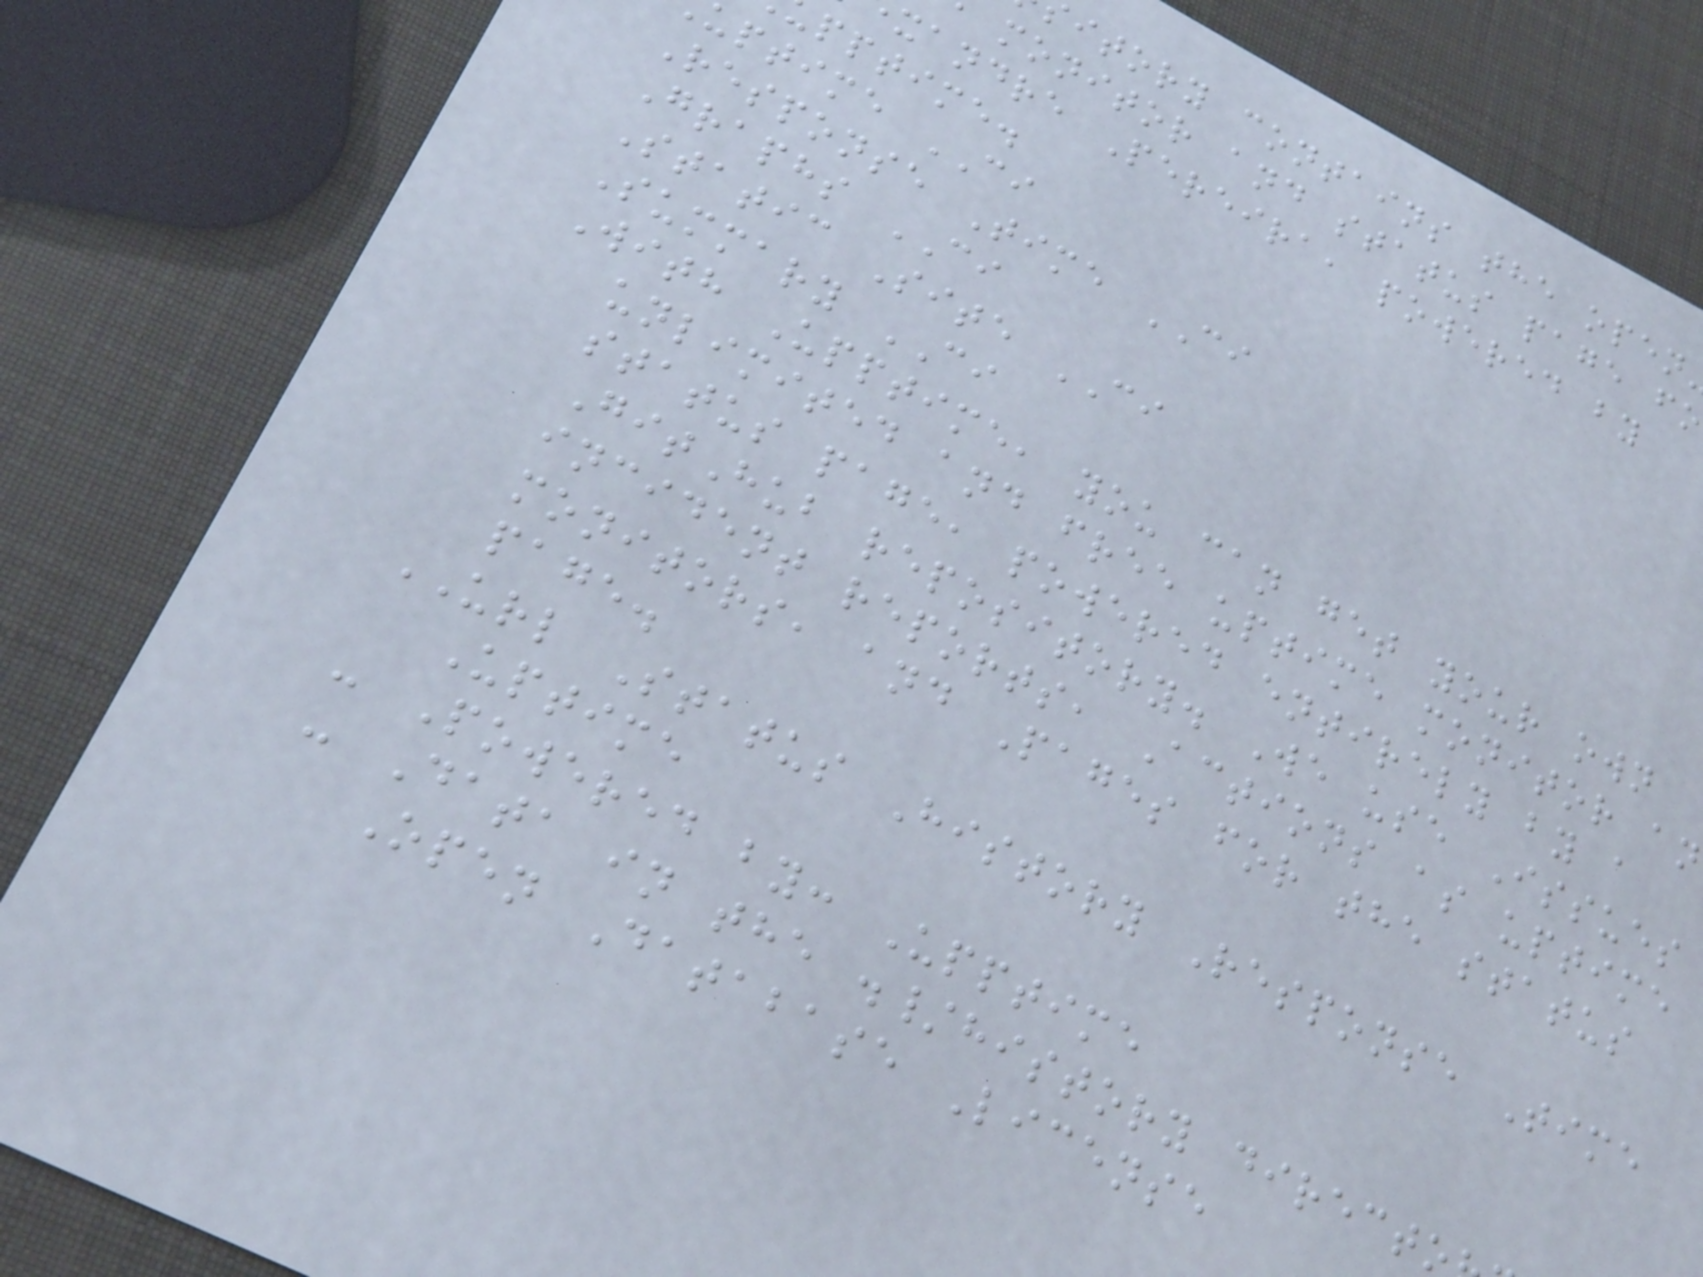itory contains the open
monitor and status page fo
xandre Pereira, powered by
pptime.
uptime CI
Response Time CI
Graphs CI
Static Site CI
Summary CI
With Upptime, you can get your own
unlimited and free uptime monitor an
status page, powered entirely by a
GitHub repository. We use Issues
incident reports, Actions as uptime
monitors, and Pages for the status
page.
URL Status History Response Time
Uptime
- Powered by: Upptime
- Data in the ./history direct
Open Database License
